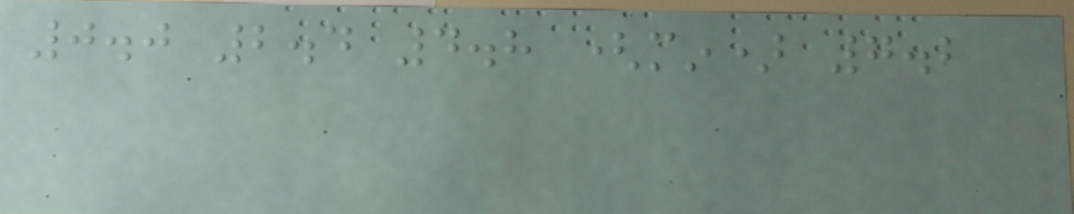0.0 2.4 4.8 (min) 7.2
